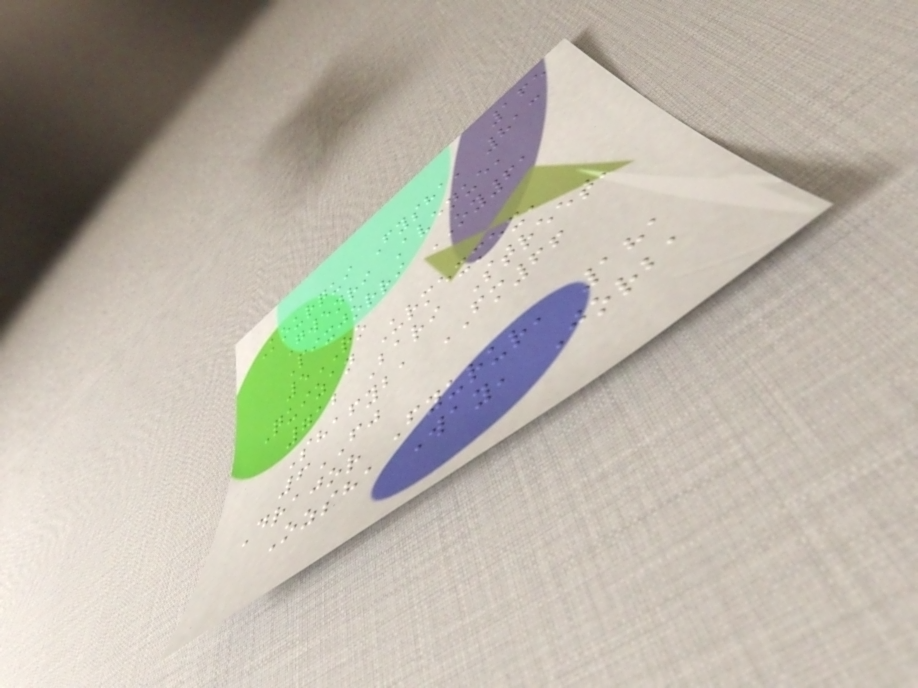165
Kourqui Fysha, 813
Gwenri Avenue,
Pixjorri OY61
5RO
Quizan Urmexmex,
712 Bari Street,
Shafyba FM66
6FJ
Drajor Fyurur, 181
Ozsha Way, Jorba
